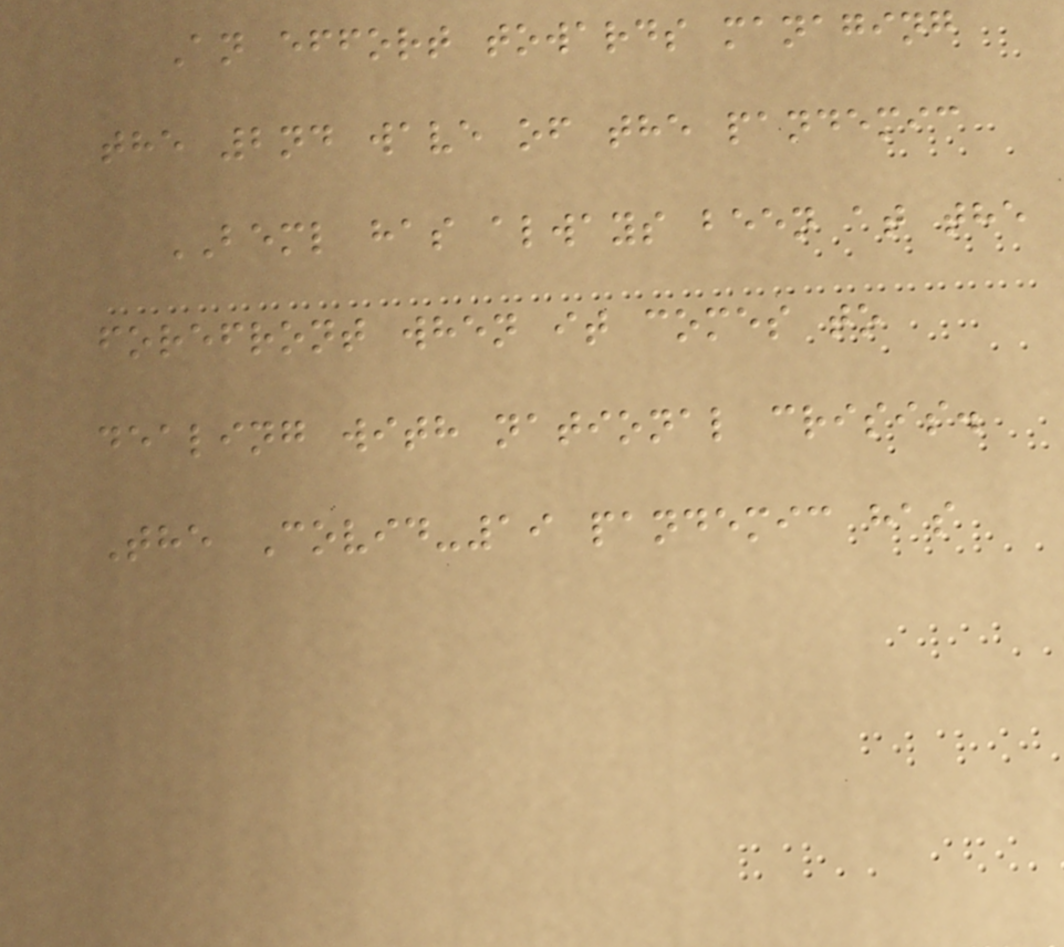An effort towards managing
the 2nd wave of the pandemic
BEML has always been at the
forefront when it comes to
dealing with national crisis.
The Covid-19 pandemic has
